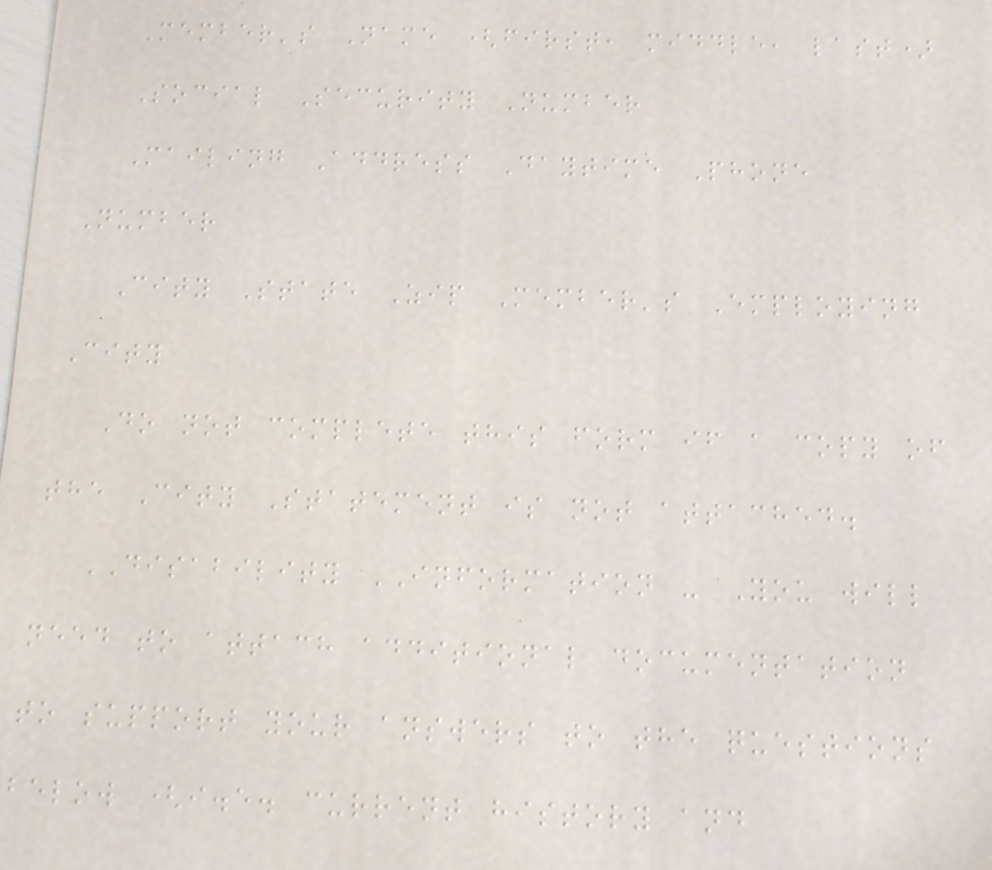Member's Name (first, middle, last)
Social Security Number
Mailing Address Daytime Phone
Number
City State Zip Member's Employing
City
Do not complete this form if a copy of
the City Statement is not attached.
DISABILITY INFORMATION - You will
need to attach additional documentation
to support your answers to the questions
below (i.e. current history and
